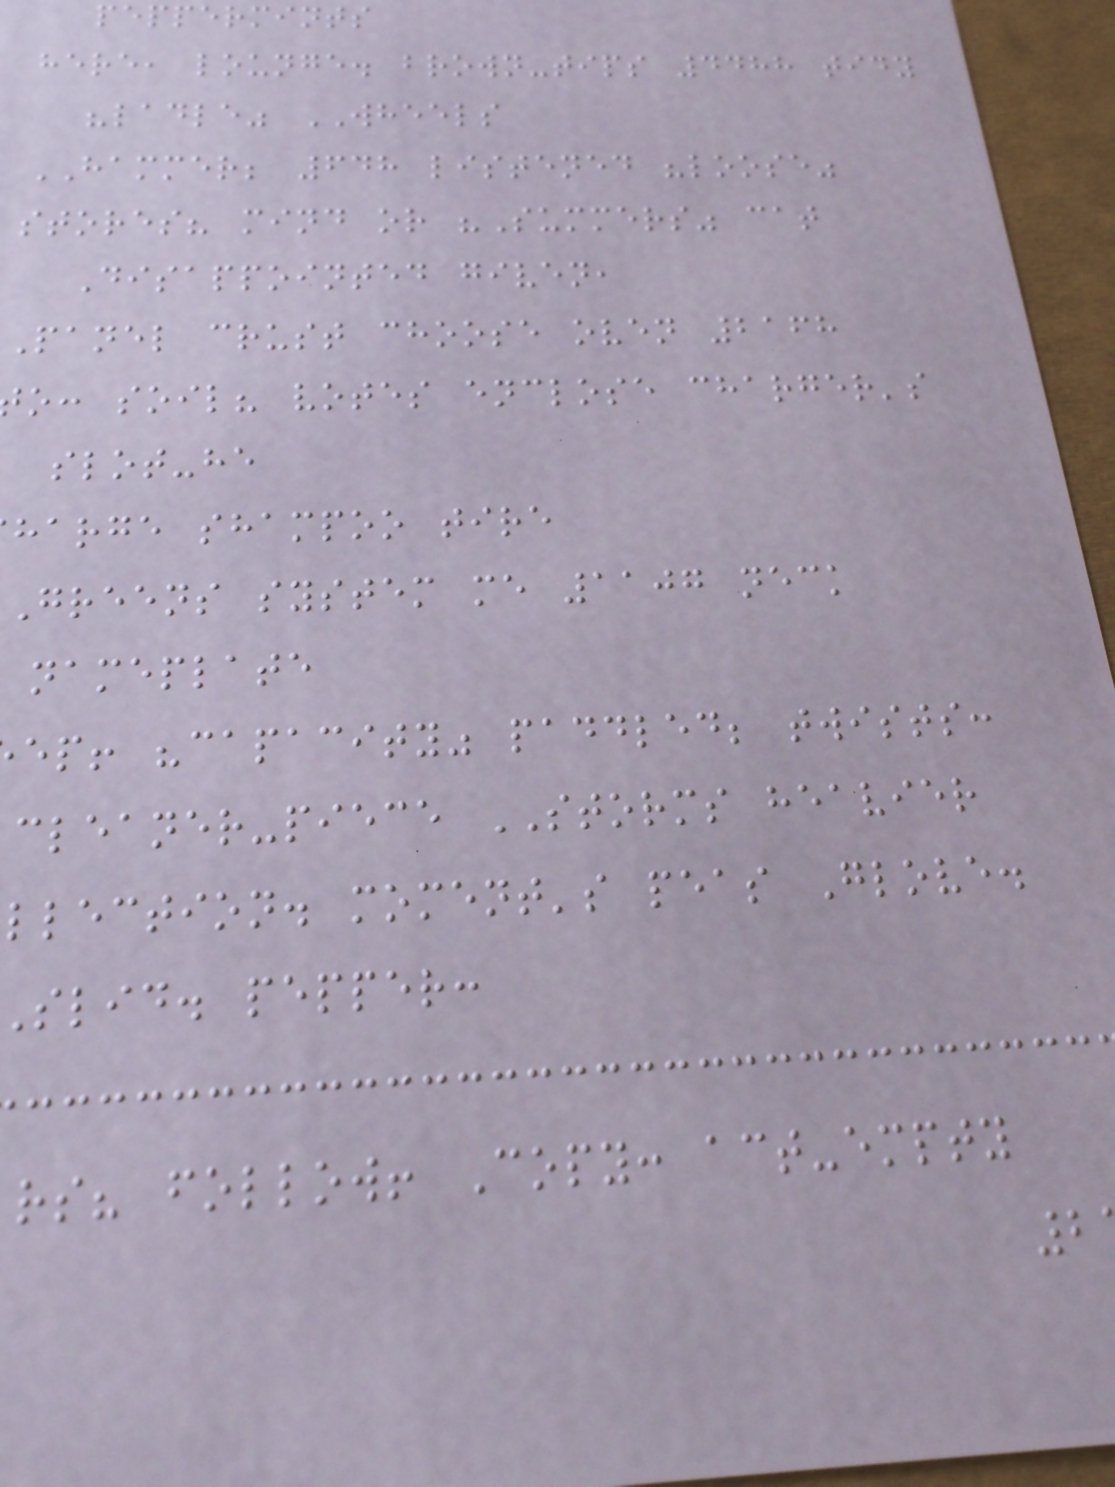peppermints
here, lounge. brown-tips 4488 tidy
"ladle" WHEELS
HAMMER; 648 listened "loose"
stores? mind or "Summers" cat
Disappointed given,
Panel crust choose oven 2168
o: soil? votes enclose charger's
slot-he
harge shampoo tire
greens system me 1107 neck
nameplate
ep! "capacity" paddled; twists:
cleaner-piece STORMS heavier
llection. moment's peas Glove.
slid. pepper:
rs? follow! Copy: act-empty
